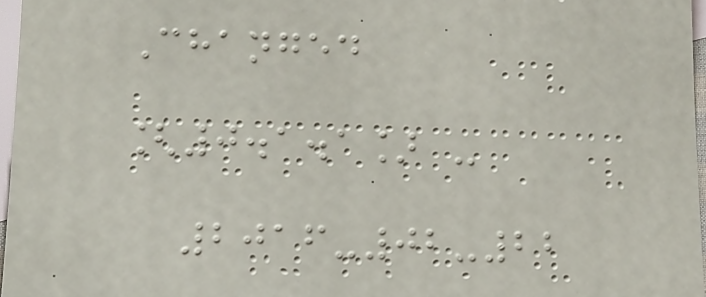Changed
[0.1.1] -
2016-02-22
